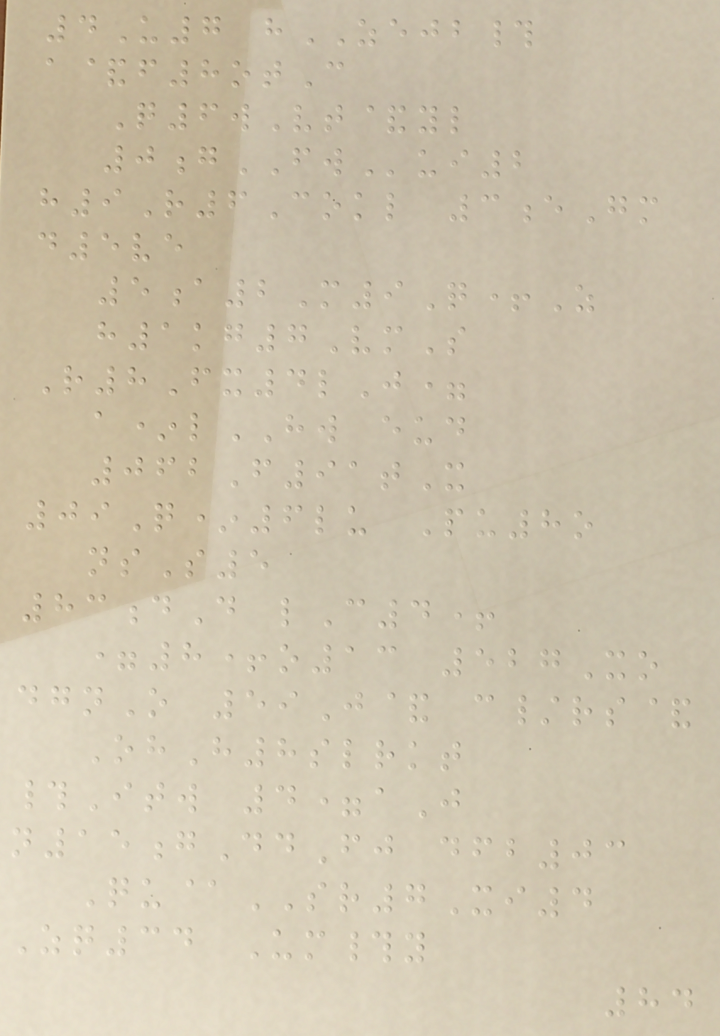4U7 hZEJB#
a&f8otC
Q6wVt&yl
0gFWui2
h9R6Cokl 3eGm
d5ve
5a2M9Q+Z
h1kg7VmS
R8Fx4lJ=
a*lHW eud
062F91tX
09Q*6lu Pu8o
nsS5
83dD lC4+
=8+o13 527Xo
dgnO 59J& c/rs&
OhH8slrkt
#Itw 4=aJ
n15gDdFj dfb03
Qu@SR7Xi4
Zq34 Um#y
84
